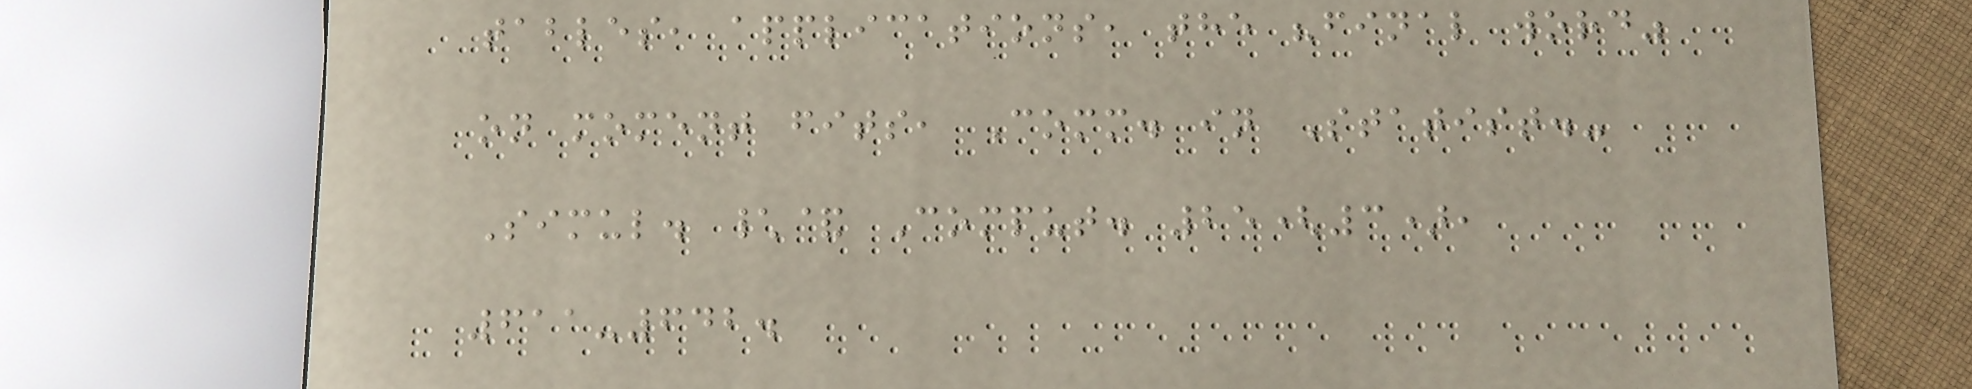tables, applications, the "final word"
on moment fits, Comm. in Statist.-
Simul. \& Comput. 25(3),
611-642.
